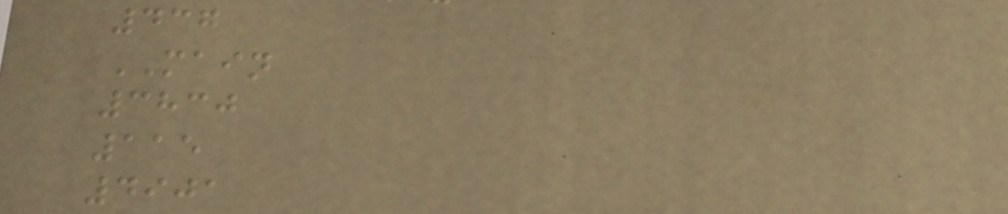437
MAIN
3830
115
4901
